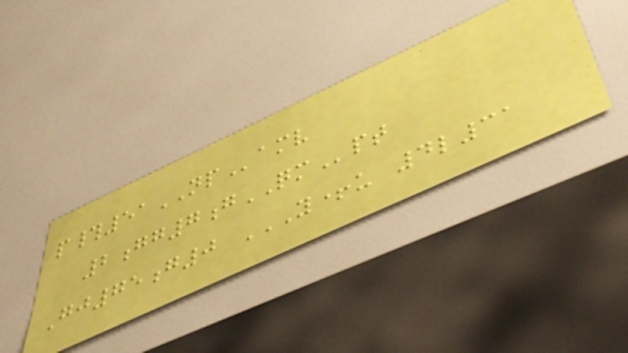p#51NPamv
2gg7gQMpt
Gj75g0 Y+U 4L31
